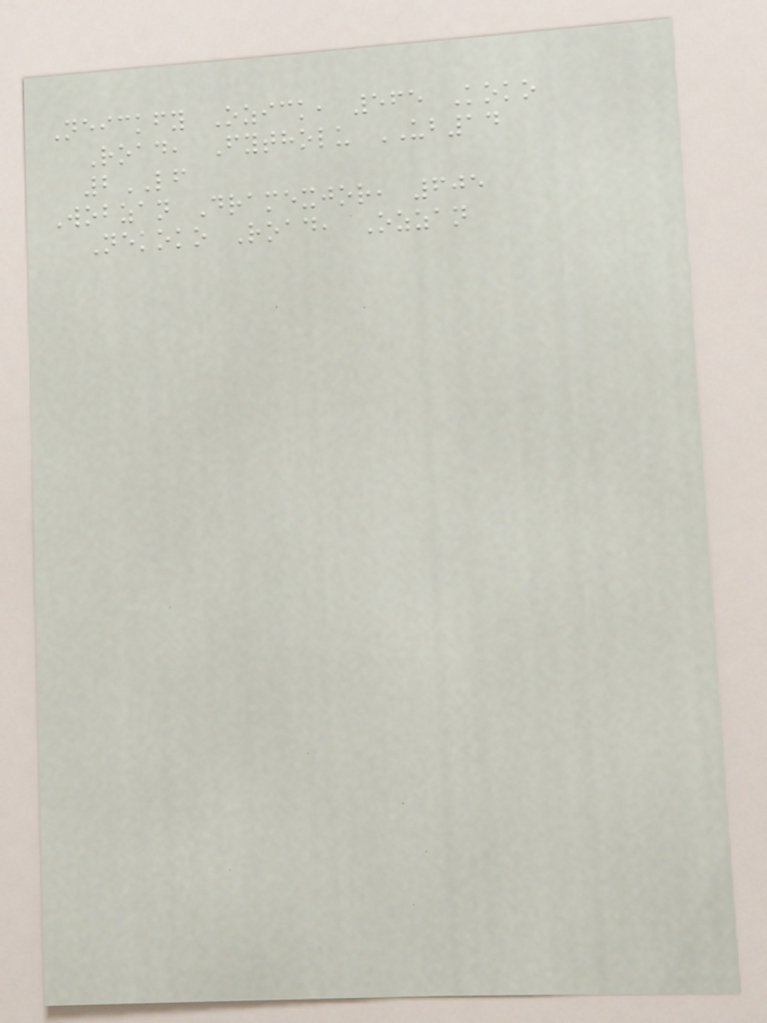Neickfy Ozick, 565 Koko
Road, Fytholu UB14
2LF
Wobzan Dramexjor, 605
Nekoko Road, Ozzan
